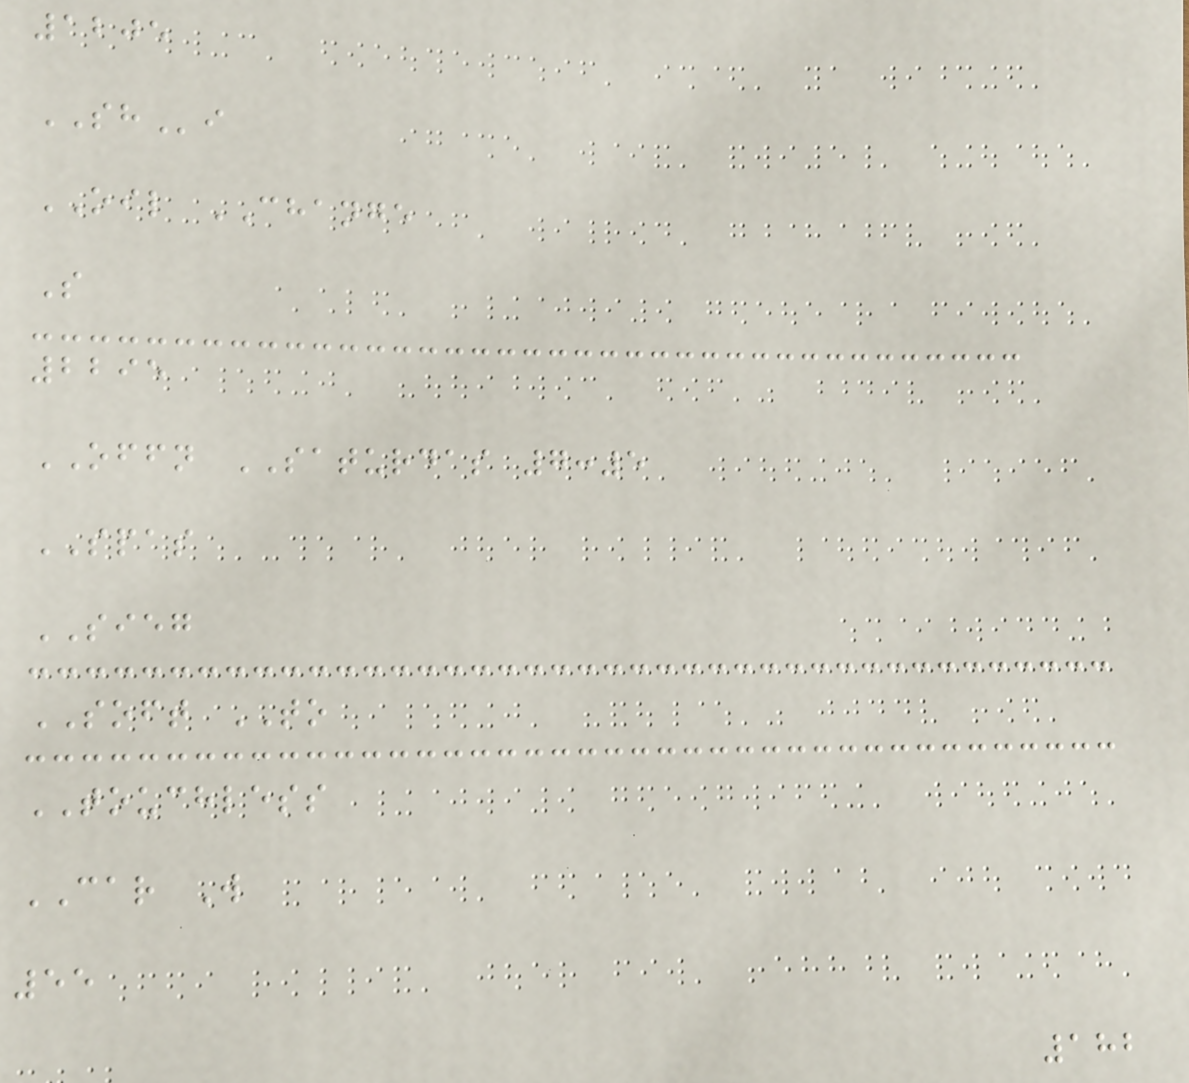1205
SHi
OIL CHANGE
S
2295
OFFN SATURDAS 7:5
SPAS
SIEG
SOFT TO
TOUCHLESS
CAR W
55
182
